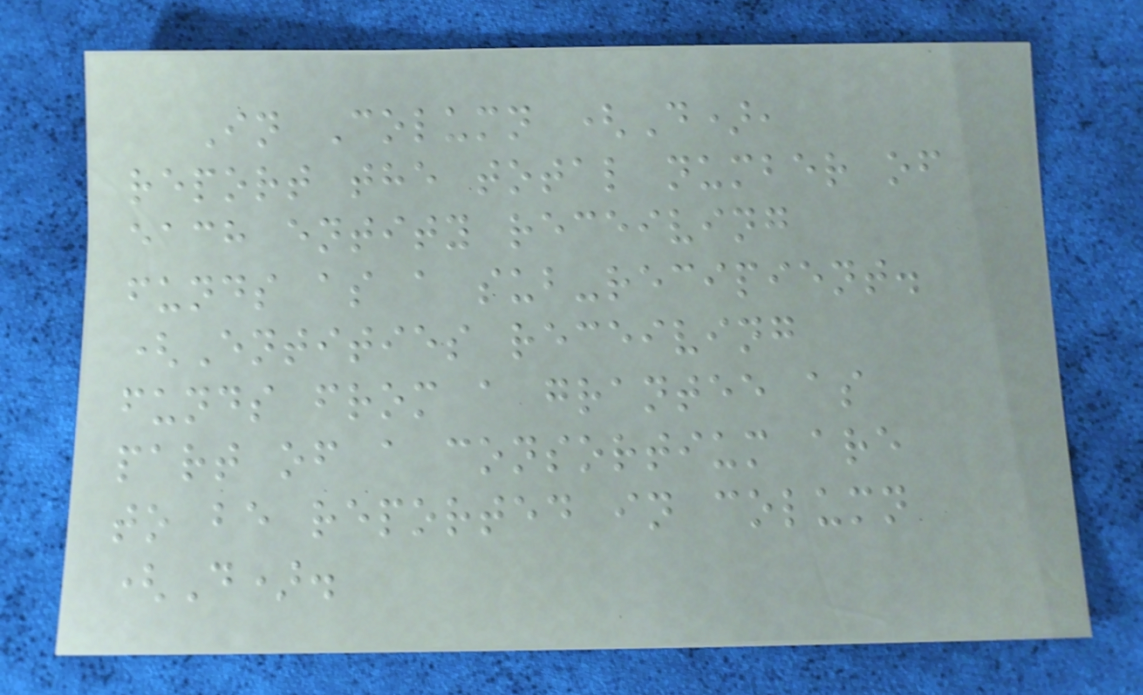In Column (D),
report the total number of
each entity receiving
funds as a sub-recipient.
(Entities receiving
funds from a grantee as
part of a consortium are
to be reported in column
(D).
